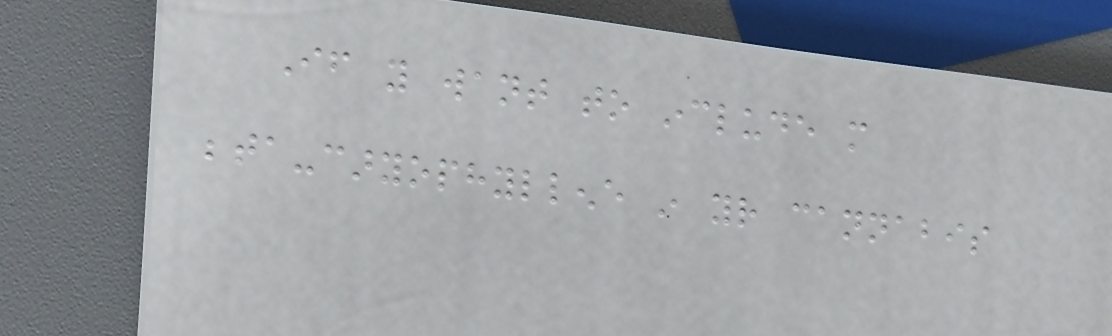If you want to include more
beta-caryophyllene in your cannabis
